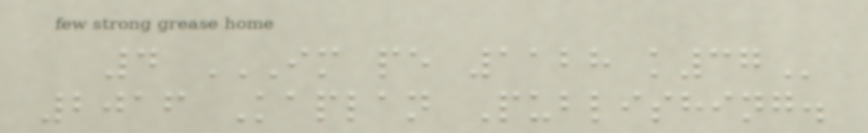4 IM PE 1128 K37
2016 Kaplan Publishing.
